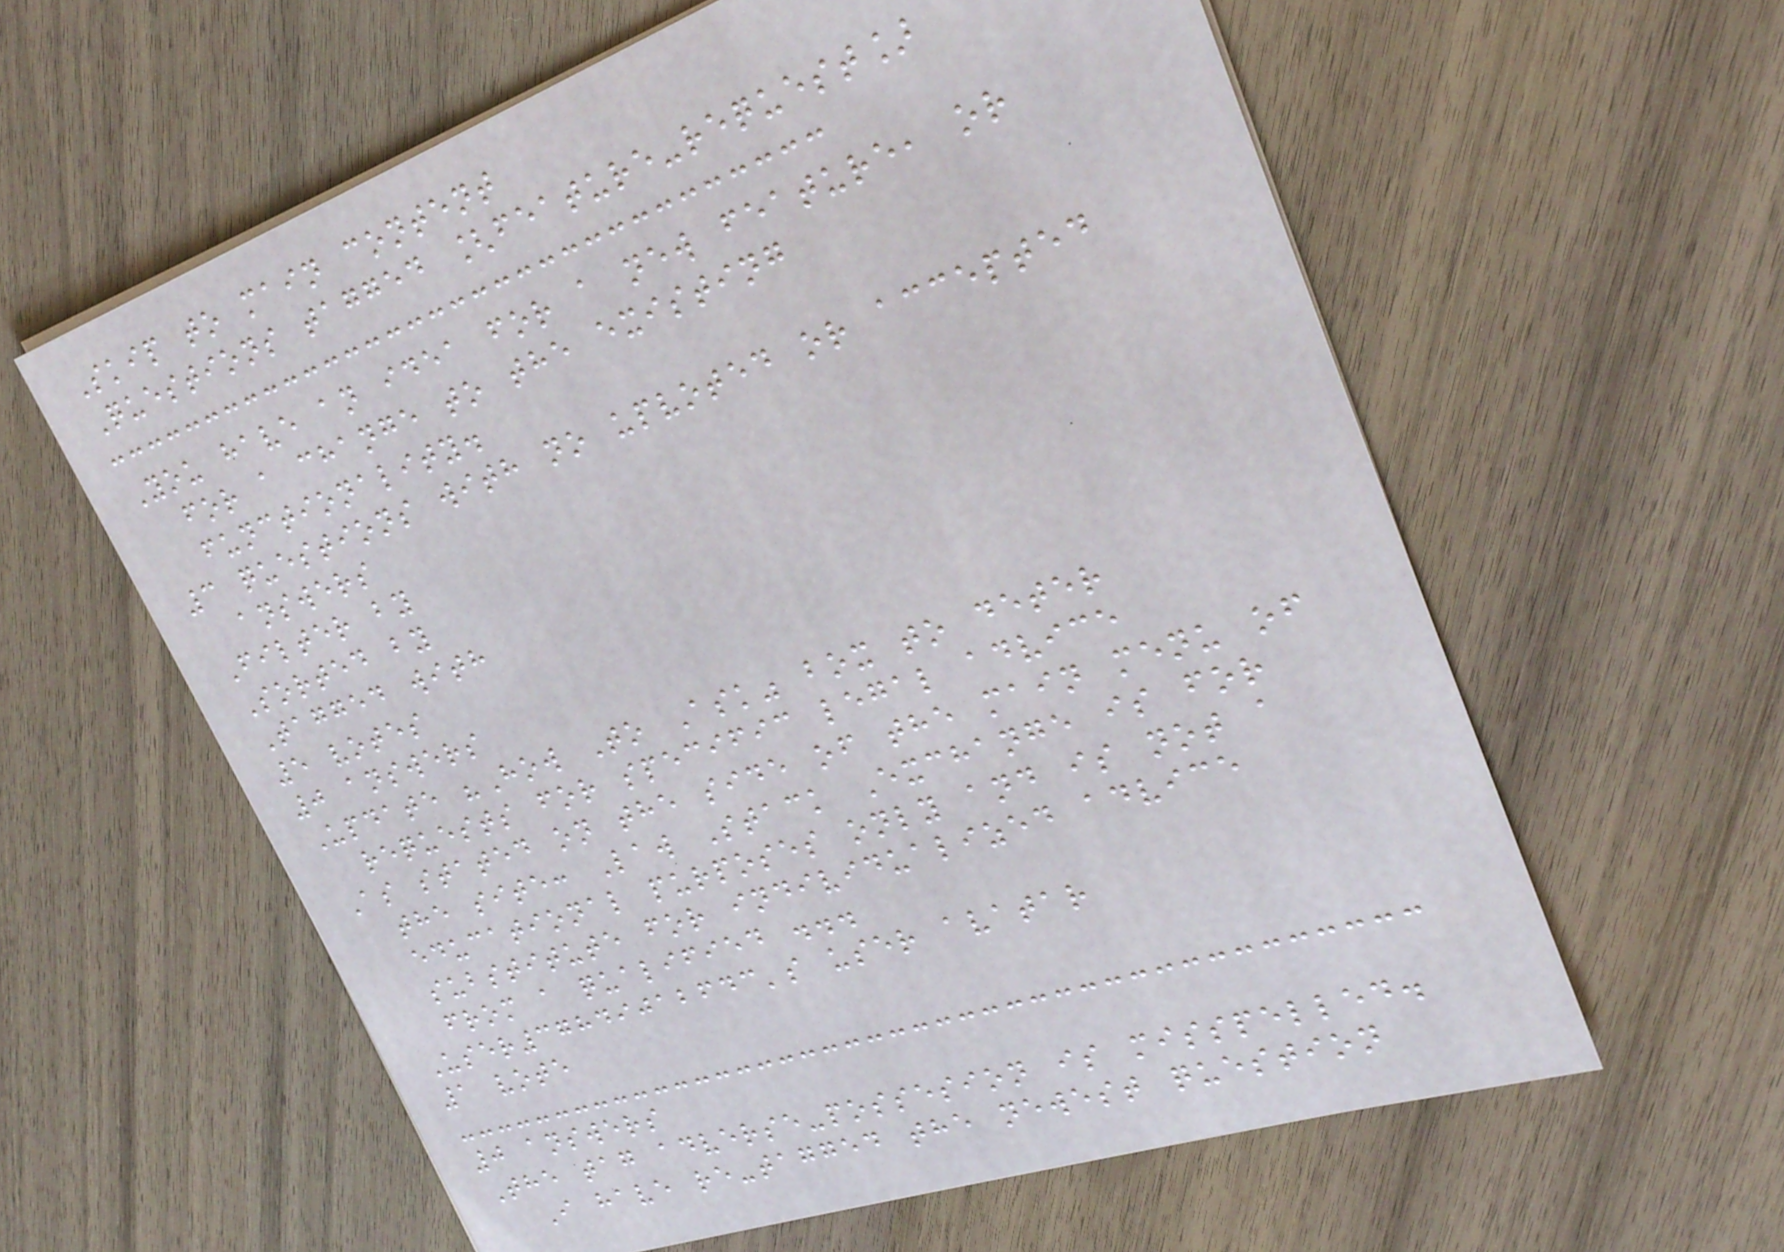Skip to main content
Questions tagged [feature-request]
You have an idea for a new feature, or
for a change to the existing
functionality.
3 questions with no upvoted or accepted
answers
Filter by
Sorted by
Tagged with
5 votes
0 answers
Update "How To Ask" box to deter
requests for specific legal advice
As stated on the side of the main menu of
the site: Law Stack Exchange is for
educational purposes only and is not a
substitute for individualized advice
from a qualified ...
User37849012643's user avatar
1 vote
0 answers
The tag adverse-possesion is misspelled.
I have re-tagged the newest question
